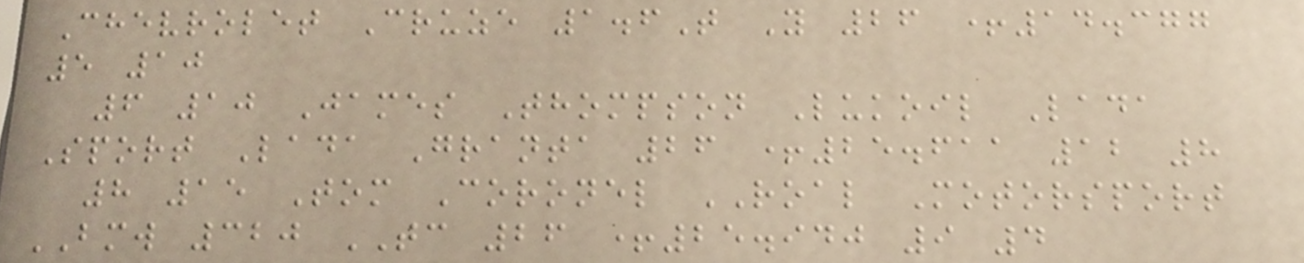Chevrolet Cruze 1.6T Y 26 +14.377
5 10
6 10 James Thompson Lukoil Lada
Sport Lada Granta 26 +25.611 12 8
8 15 Tom Coronel ROAL Motorsport
BMW 320 TC 26 +25.940 9 4
